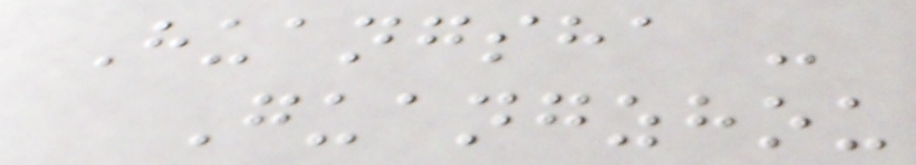Huangsha -
Guangzhou
